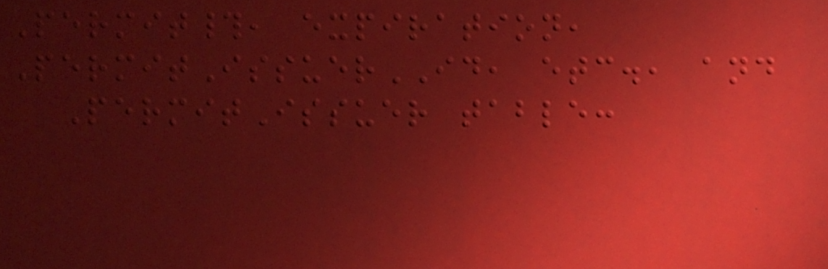Permit#, expiration,
PermitIssuerID, etc., and
PermitIssuer table:
